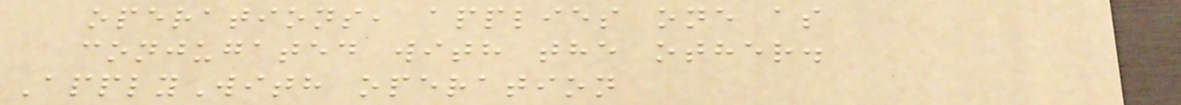operations, applies one as
conjugated with the other.
ApplyWith operation
